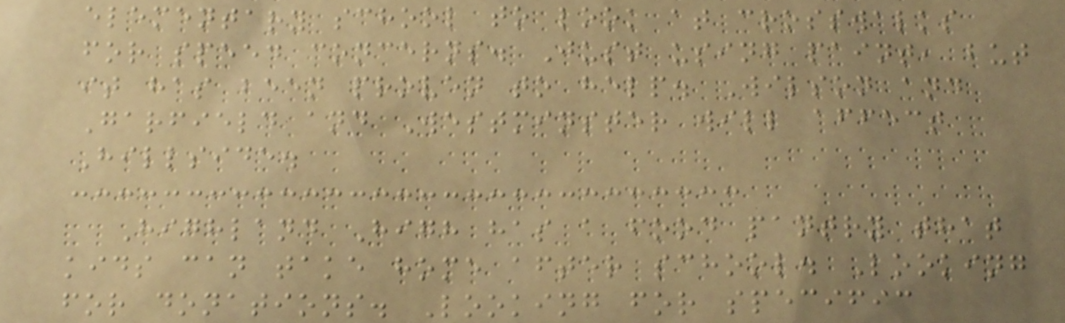elementary school to look at crosswalks
for speed concerns. Just using paint, but
it has been proven to help. Wilson and
Garfield and Westminster will affect
Hillside.
Highland High has a food pantry that
kids can take home after school. Looking
for donations. Looking for specific
